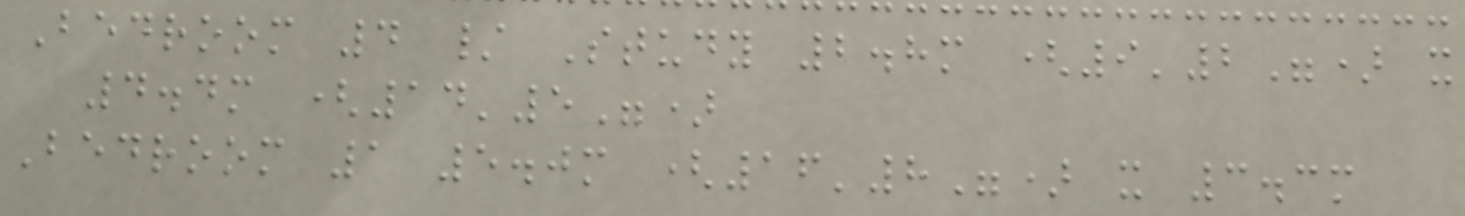Bedroom 4 / Study 2.8m (9'2") x
4.4m (14'5")
Bedroom 1 5.0m (16'8") x 3.3m
